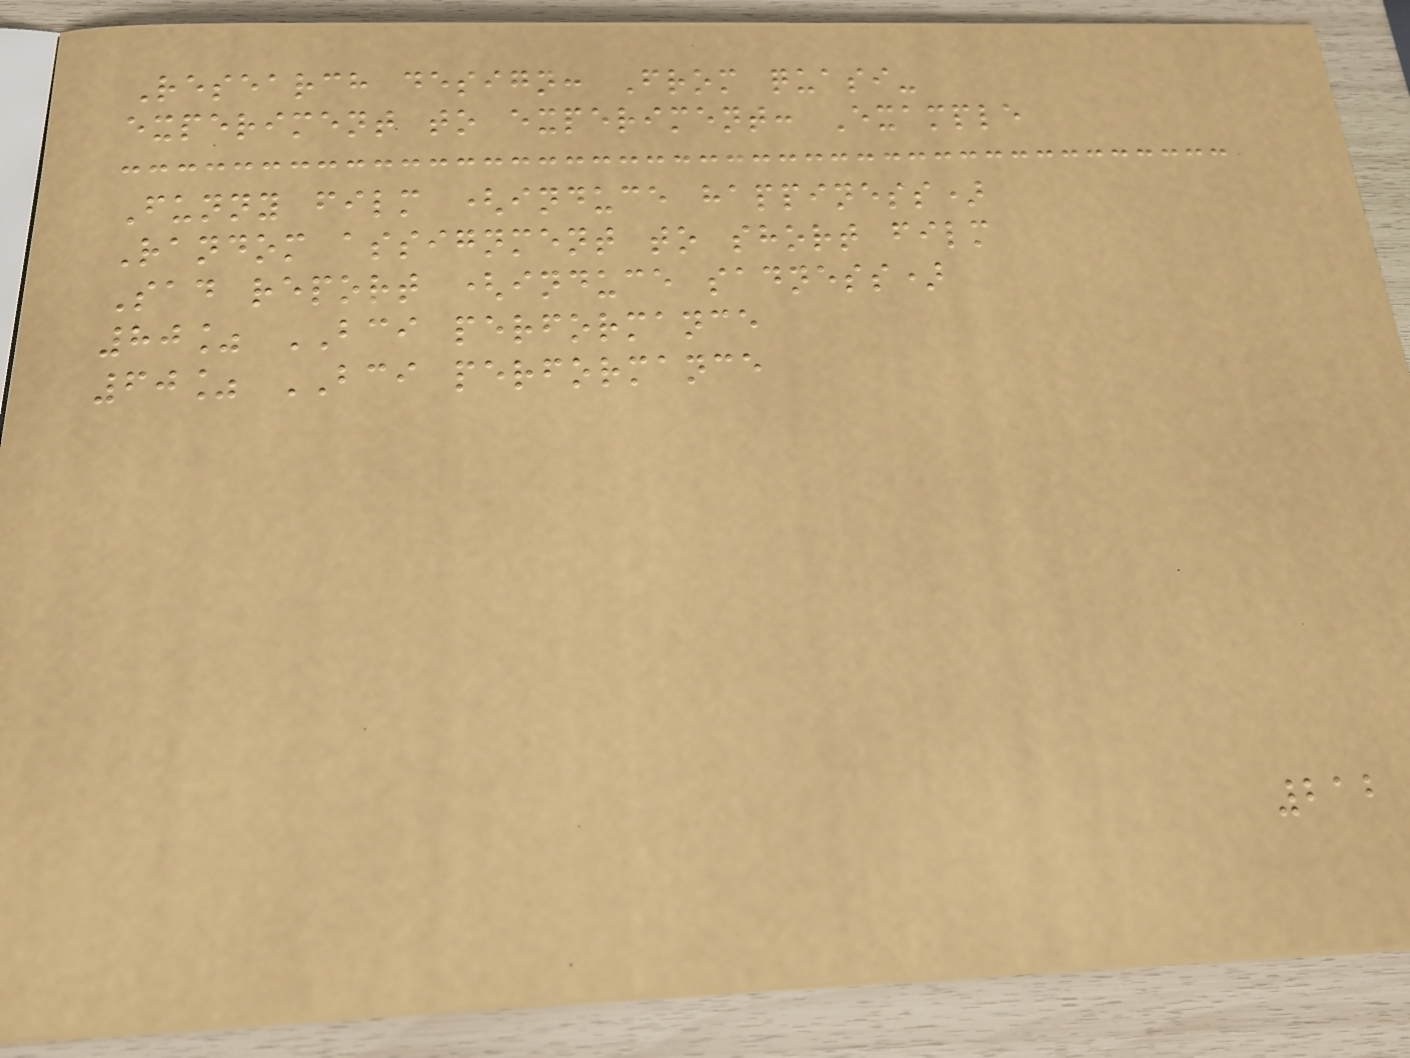Research design: From quasi-
experiment to experiment: Example
Funny film (induce happiness)
Random assignment to short film
Sad report (induce sadness)
80% BCI performance
60% BCI performance
212
